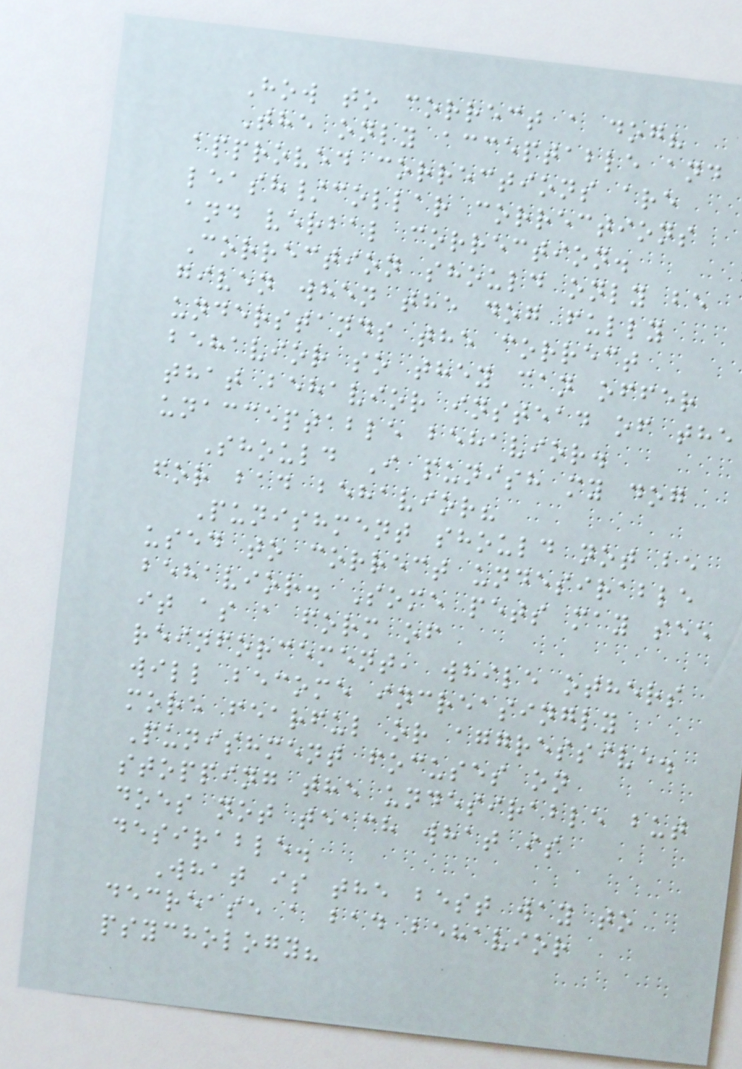How to correct a dog?
The only acceptable and
approved corrections are
leash/collar corrections
and verbal correction.
Correction should only be
given when the dog fully
understands the correct
behavior so they can offer
that behavior instead of the
unacceptable behavior.
Should I punish my dog
for bad behavior?
Punishment should not be
used to correct undesirable
behavior. Some pets may see
it as a form of
reinforcement, while others
will become increasingly
more fearful or aggressive.
Punishment focuses on
stopping the undesirable but
does not teach what is
desirable.
What is the best way to
decrease a bad behavior
psychology?
